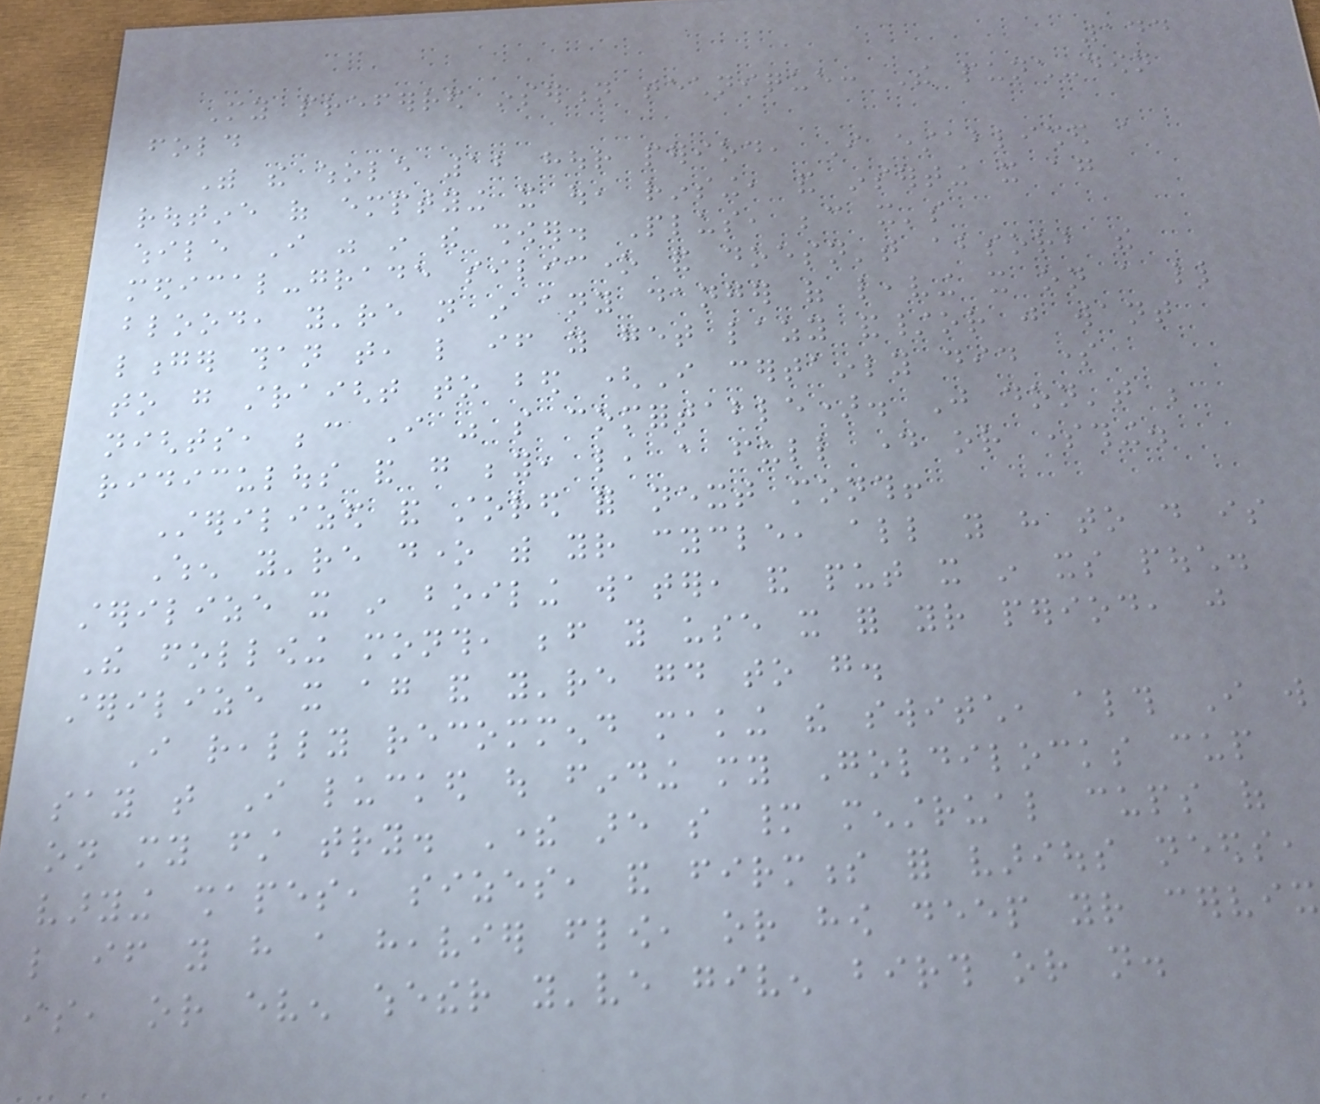144
My preferred insertion technique: The punch-down
fold
With the whole 12 hour period, I established a
routine of emptying it out, rinsing, and inserting it again
while I was in the shower. Plus, because it's
medical-grade silicone and doesn't absorb the
blood, you're not in any danger of leaving it on a little
longer than that, like if you get lazy and/or just want
to go straight to bed (I certainly did some
nights, because I was so comfortable). Just don't be
ridiculous and go beyond, like, a full day or something.
Sterilized and stored for next month!
When you're done with your cycle, all you have to do is
sterilize it in boiling water, and put it in its pouch.
The following month, before you use it for your period, just
sterilize it again and you're good to go.
I really recommend making the switch, although I will
say that I lucked out finding my Goldilocks cup
on my first try. There are so many menstrual cups of
varying shapes, sizes, and firmness for various needs,
like if you have a heavier flow, or how deep your cervix
is, or even whether you've given birth or not.
